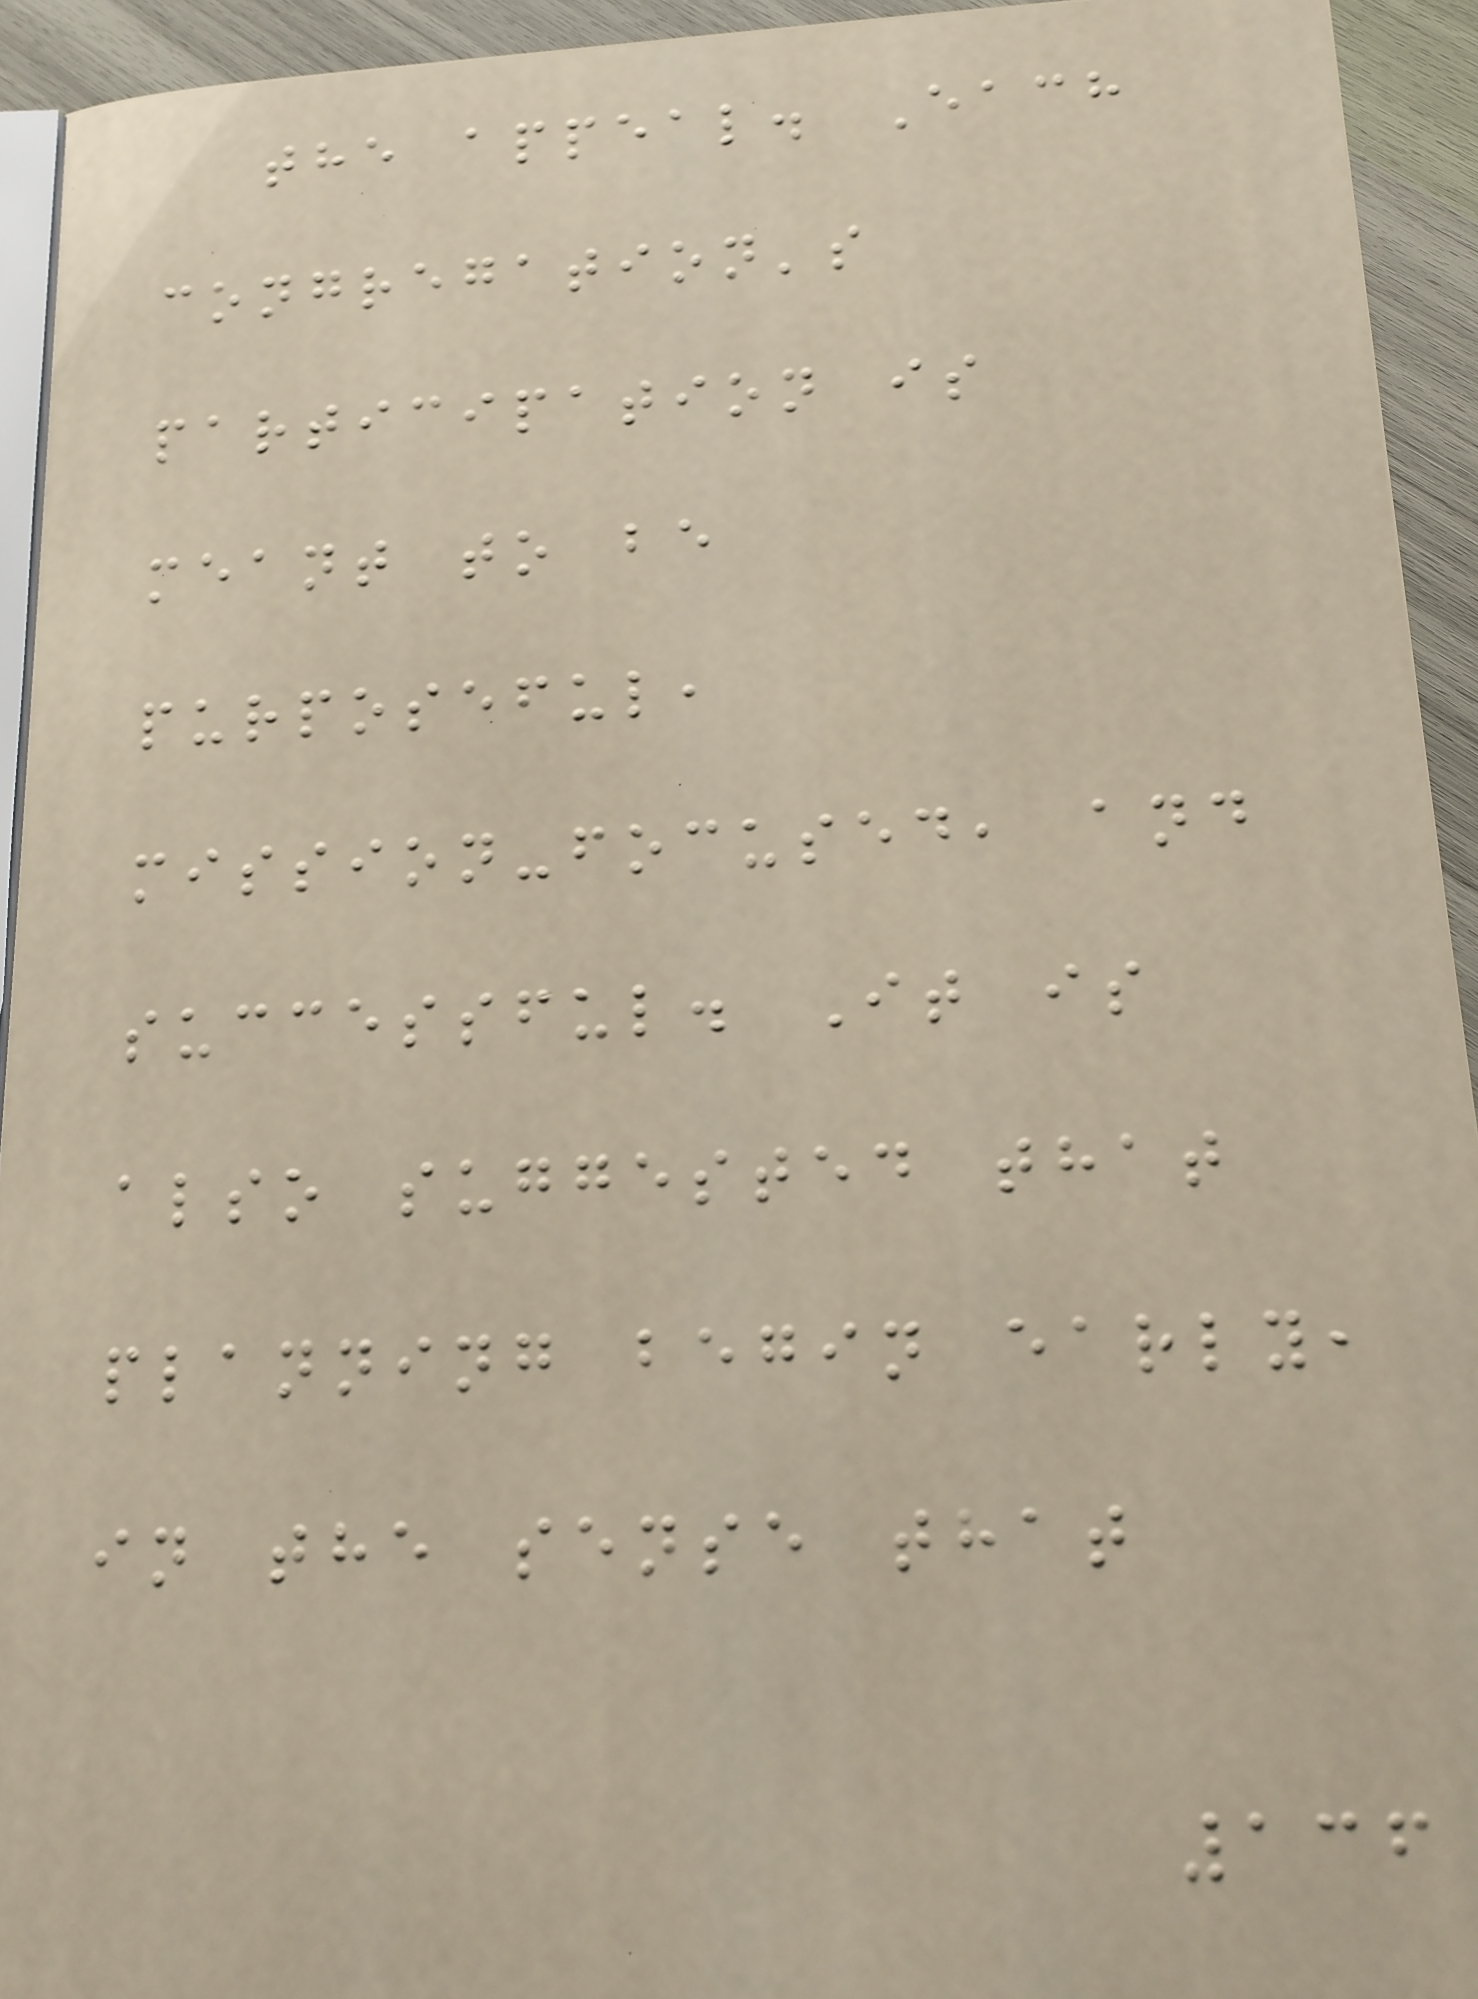the appeal. Each
congregation's
participation is
meant to be
purposeful,
mission-focused, and
successful. It is
also suggested that
planning begin early,
in the sense that
136
